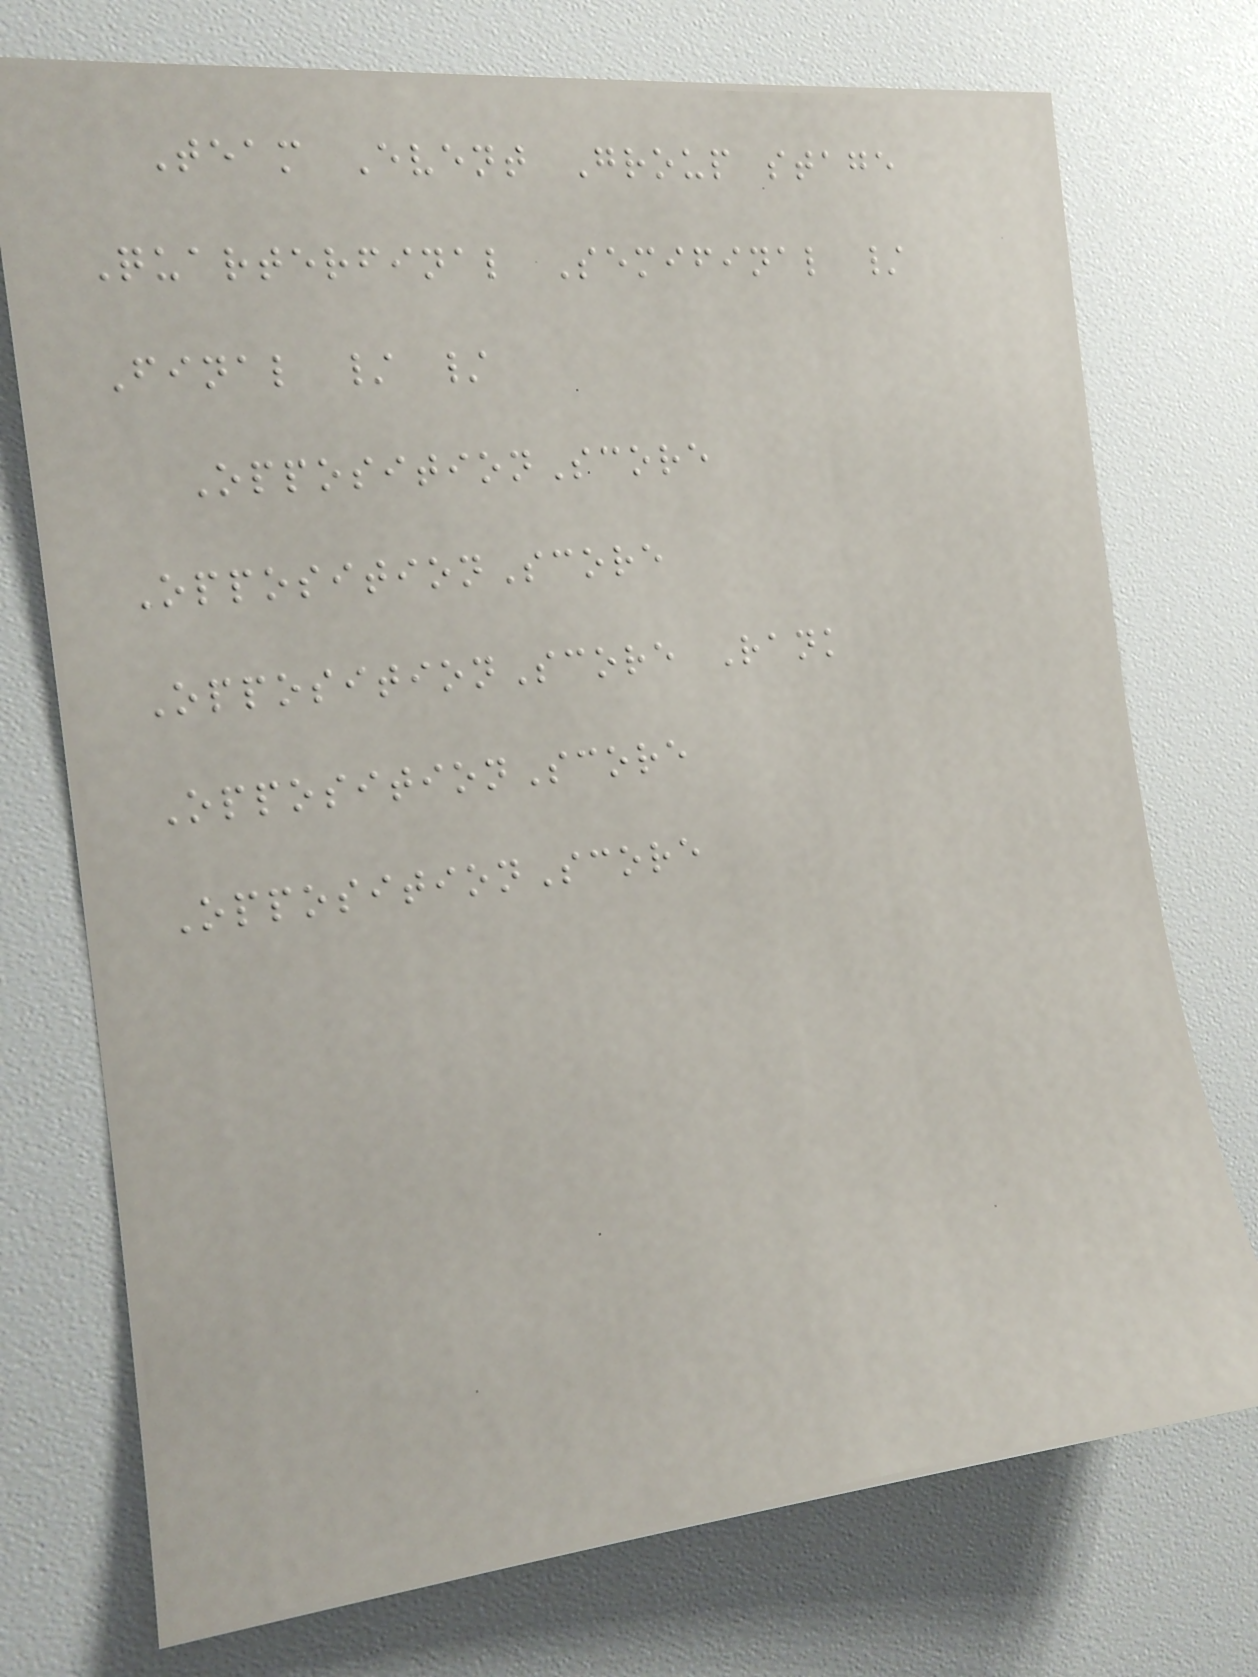Team Event Group stage
Quarterfinal Semifinal /
Final / /
OppositionScore
OppositionScore
OppositionScore Rank
OppositionScore
OppositionScore
